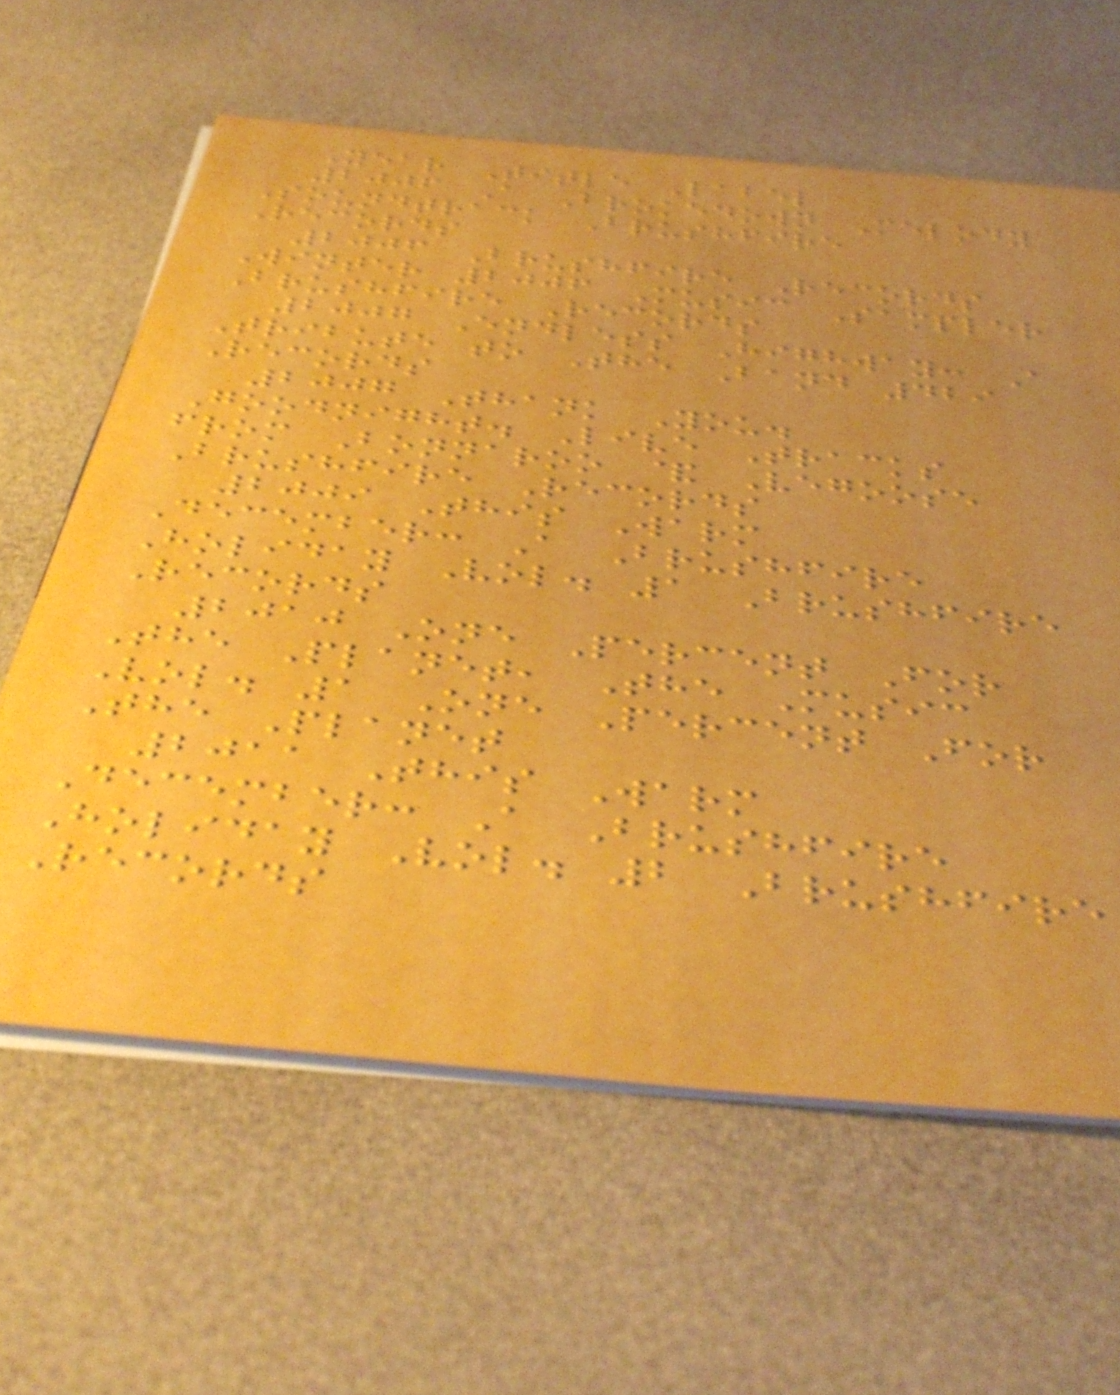Year Title Label
2006 A Brokedown Melody
Soundtrack Brushfire
Records
2006 Brushfire Records
Winter 2006 Music Sampler
Brushfire Records
2007 Endless Highway: A
Tribute to The Band 429
Records
2007 Thank You.
Goodnight. Live Tracks
from Bonnaroo & Vegoose
Brushfire Records
2009 This Warm
December: A Brushfire
Holiday Vol. 1 Brushfire
Records
2010 One Percent For
The Planet, The Music
Vol. 1 One Percent For
The Planet
2011 This Warm
December: A Brushfire
Holiday Vol. 2 Brushfire
Records
